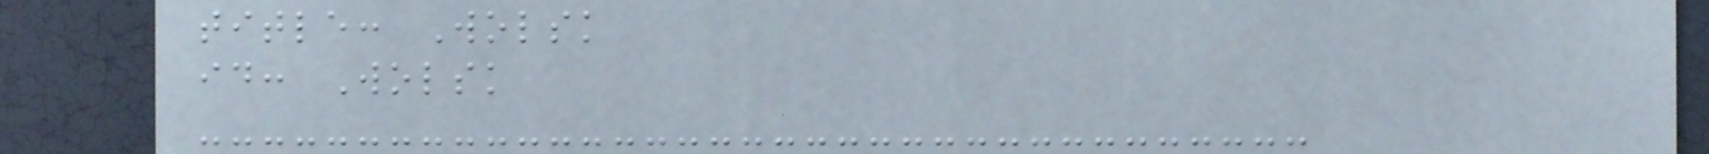title: Wolsk
id: Wolsk
